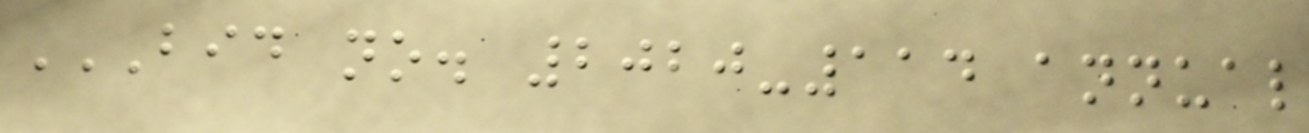BID NO. 2020-114 ANNUAL
